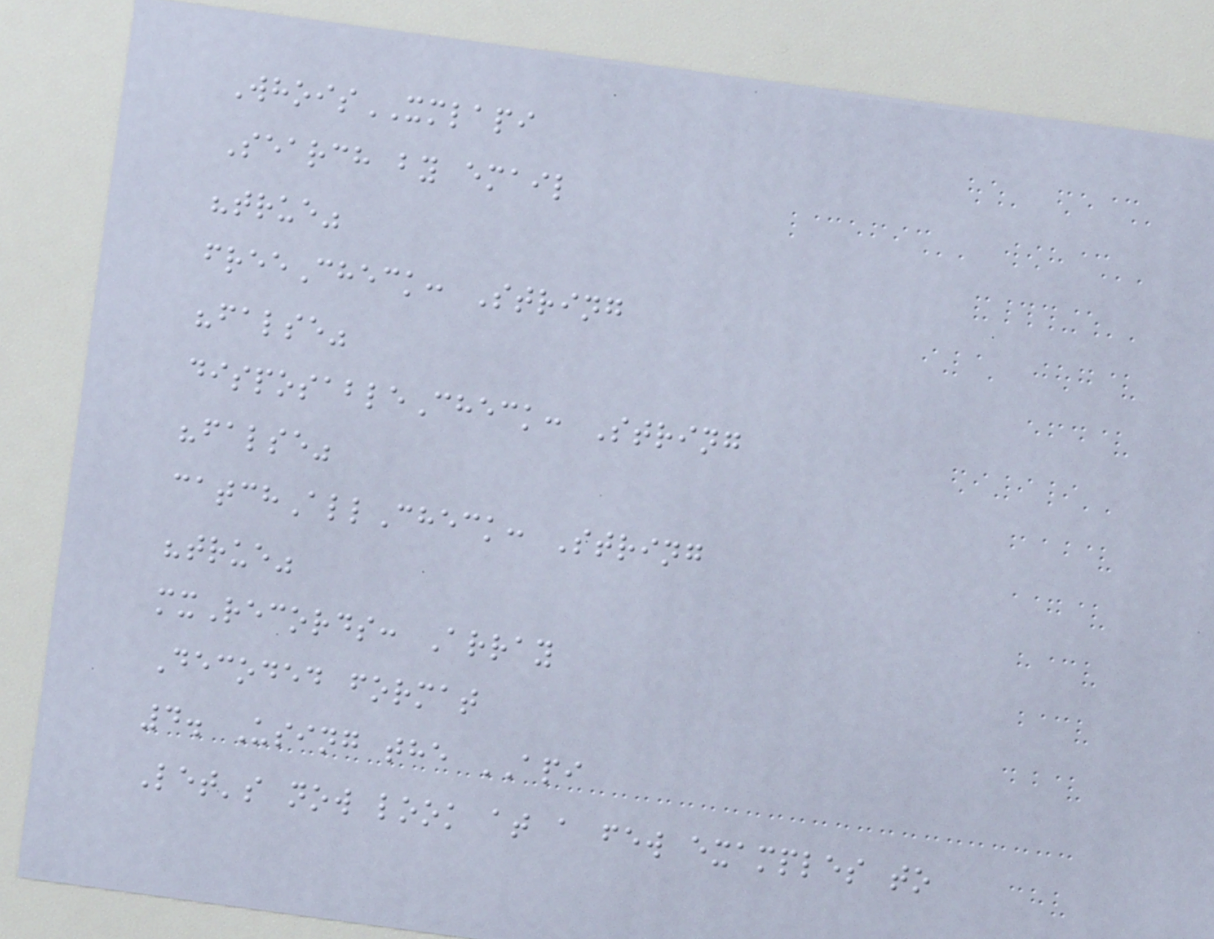WhoisXMLAPI
Search by email
"true"
freeCheck: String
"false"
disposableCheck: String
"false"
catchAllCheck: String
"true"
mxRecords: Array
Decoded format
4. Using the API
Let's now look at a few examples to
